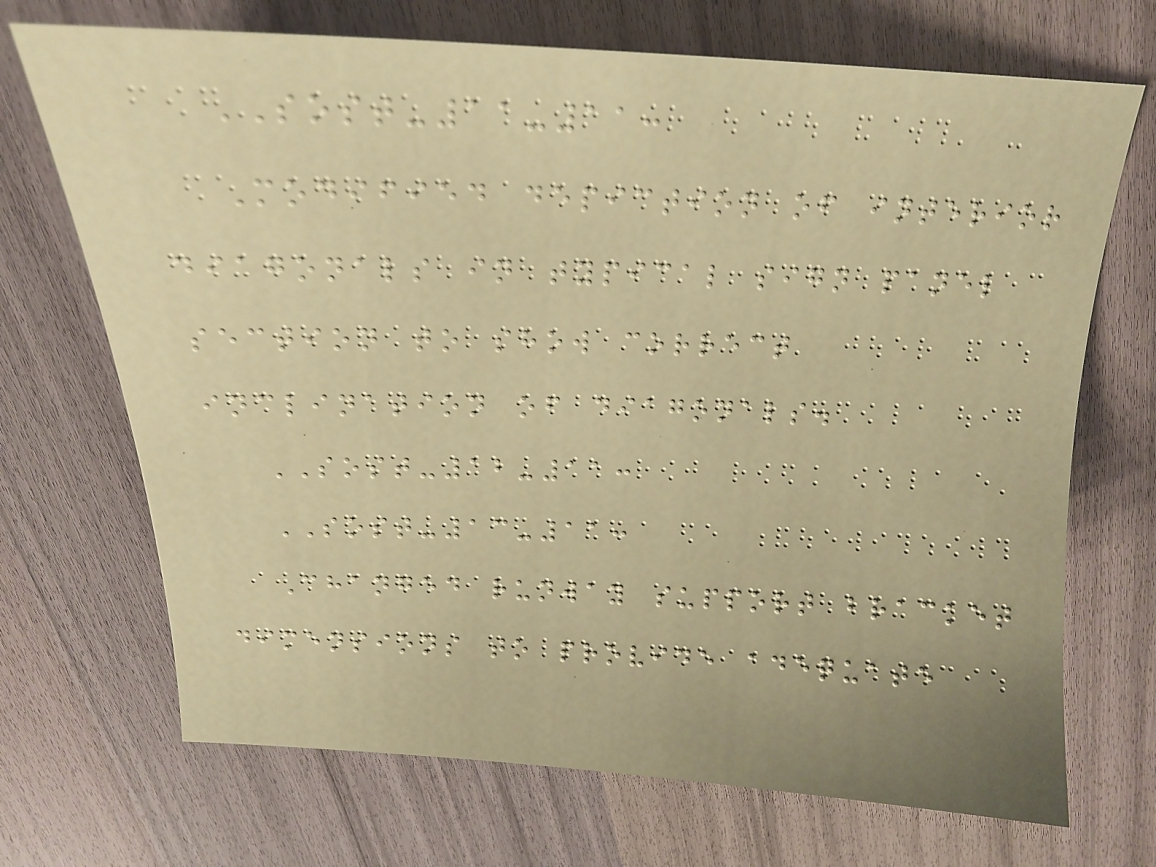SOST-11-11:
Modified depiction of interior
diagonals in typical sign panel
section to show correct
inclination of diagonals.
SOST-12-11:
SOST-13-11:
Changed runway support bracket
dimensions to provide adequate
